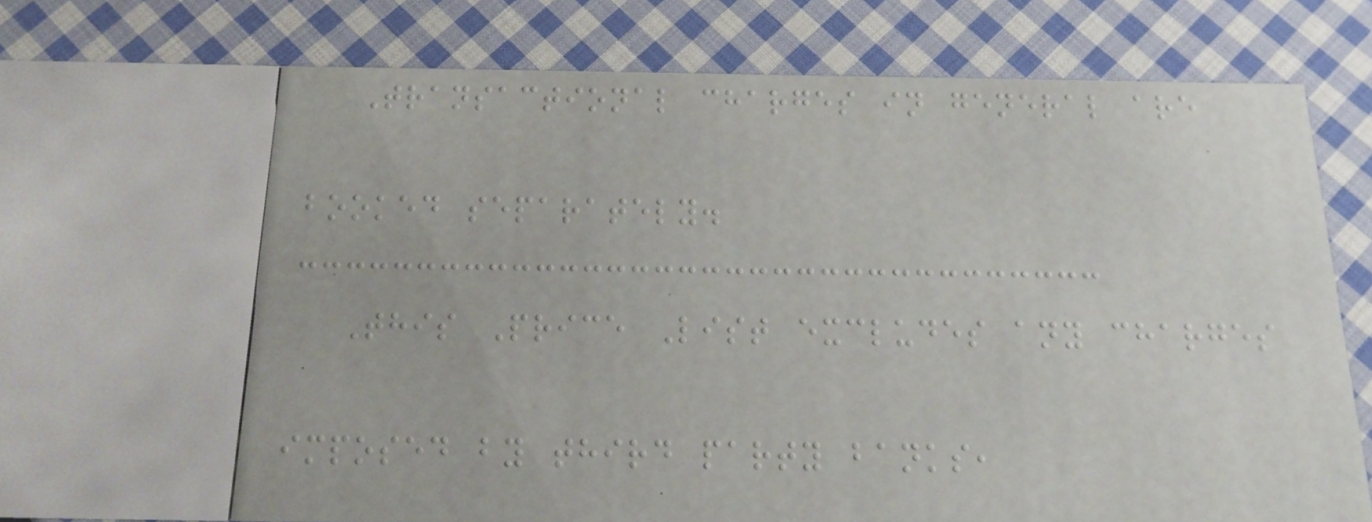Transactional charges in general are
booked separately.
This Price List excludes any charges
imposed by third party banks,
